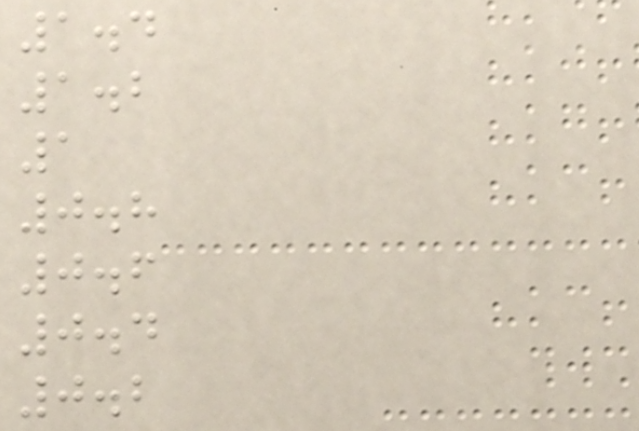1.4
1.2
1
0.8
0.6
0.4
0.2
